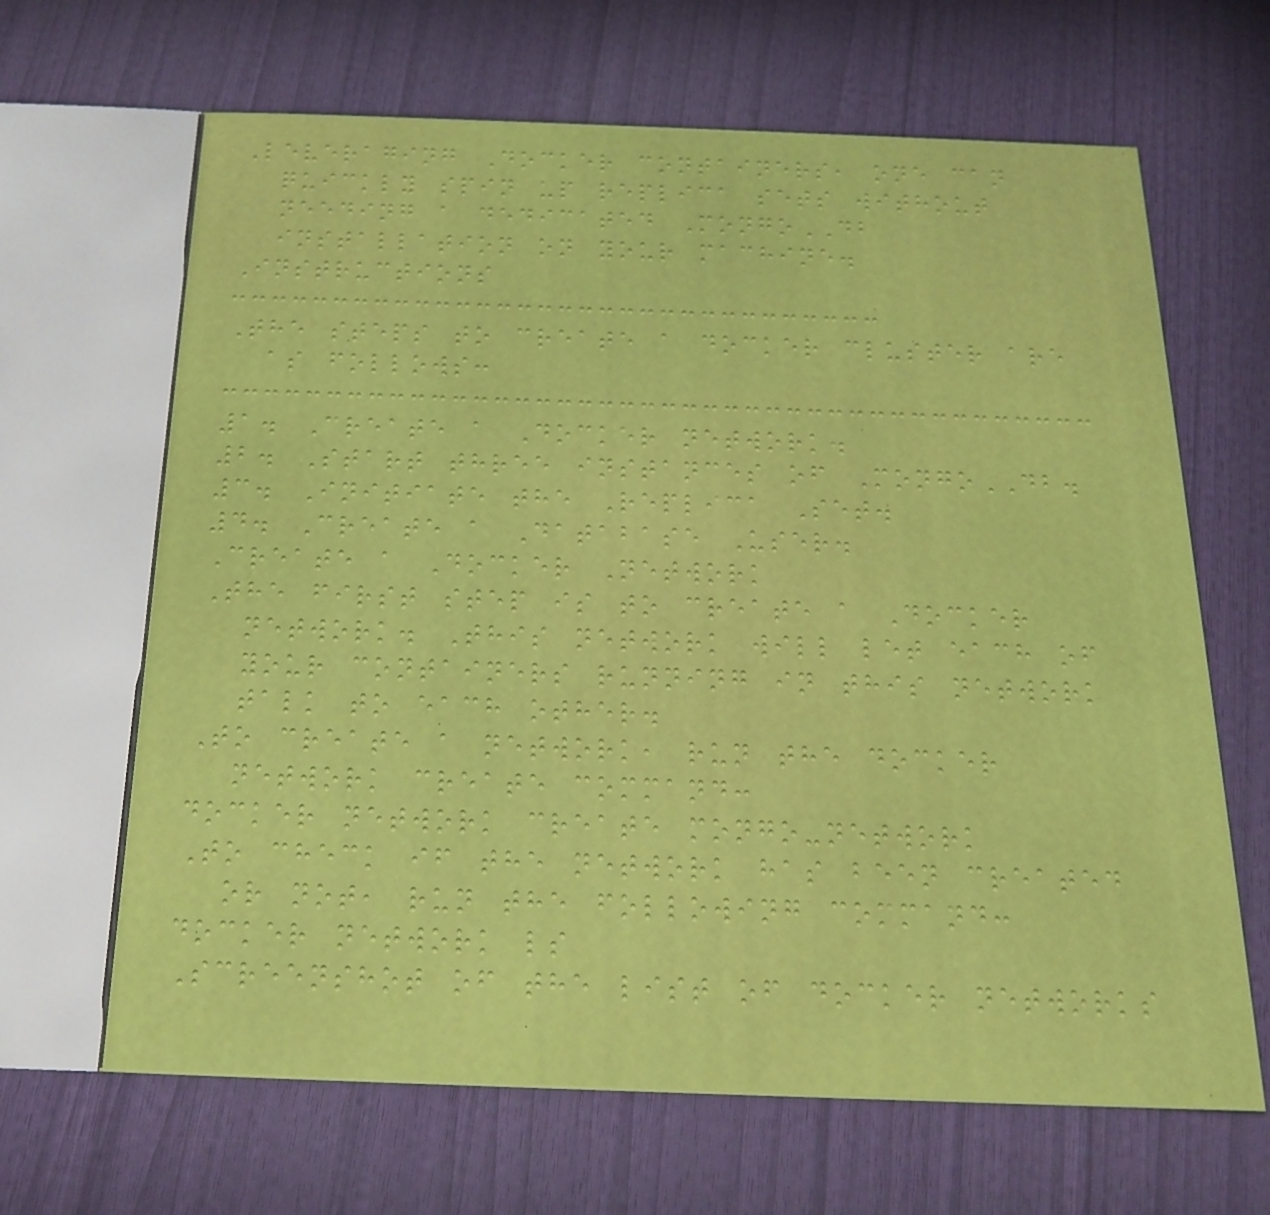Leveraging Docker containers, one can
quickly spin up replica sets without
needing a dedicated MongoDB
installation on your machine.
Instructions
The steps to create a docker cluster are
as follows:
1. Create a Docker network.
2. Start three instances of MongoDB.
3. Initiate the Replica Set.
4. Create a Database User.
Create a Docker Network
The first step is to create a Docker
network. This network will let each of
your containers running in this network
talk to each other.
To create a network, run the docker
network create command:
docker network create mongo-network
To check if the network has been created
or not, run the following command:
docker network ls
Screenshot of the list of docker networks
